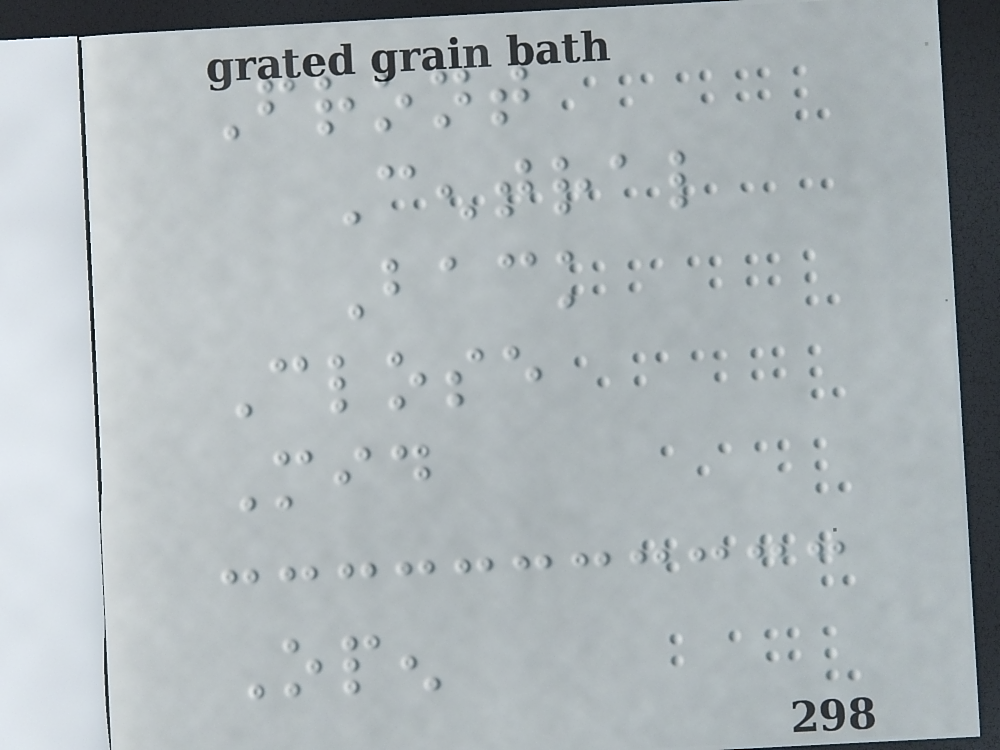Front
Central
Back
Close
Mid
Open
